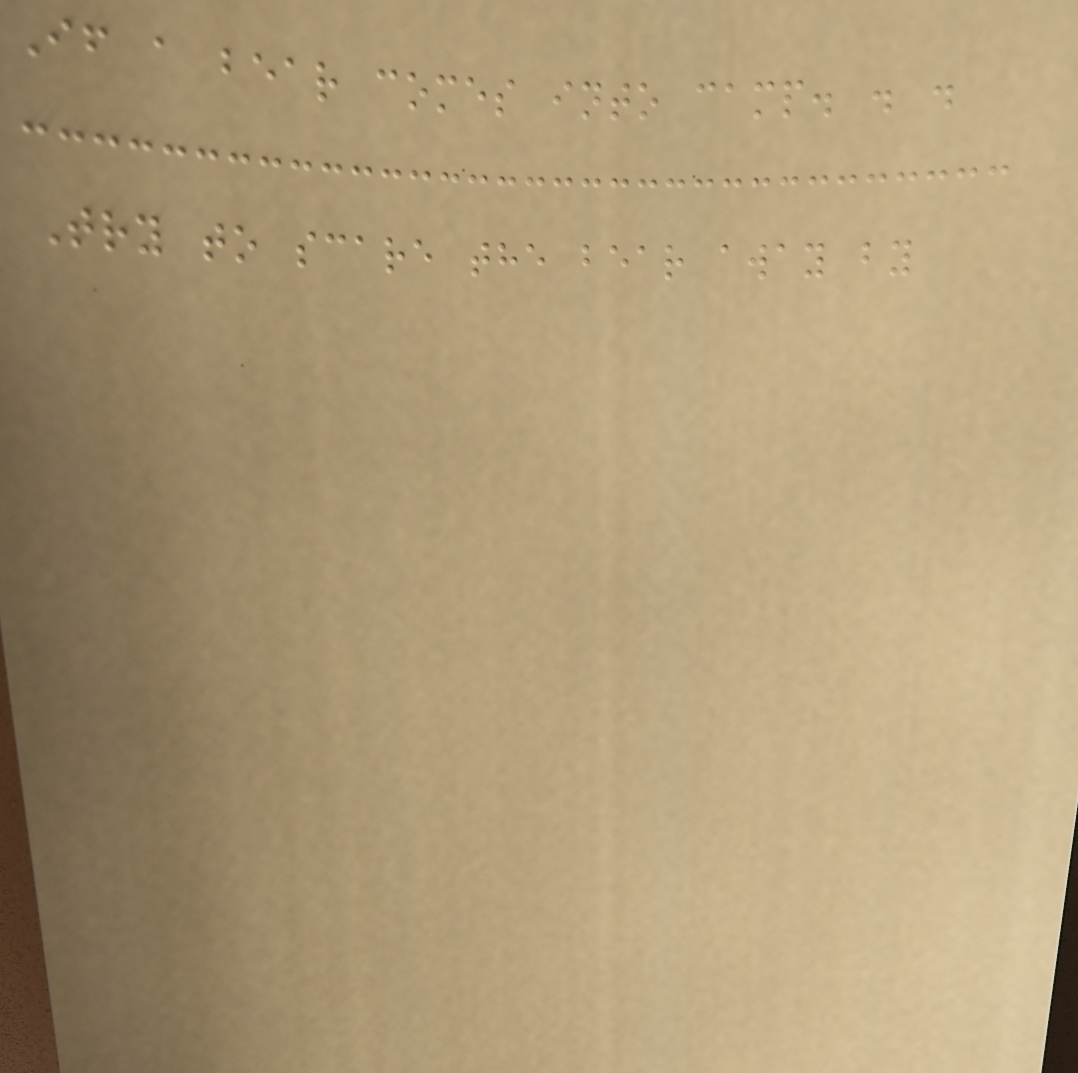If a bear comes into camp. . .
Try to scare the bear away by
